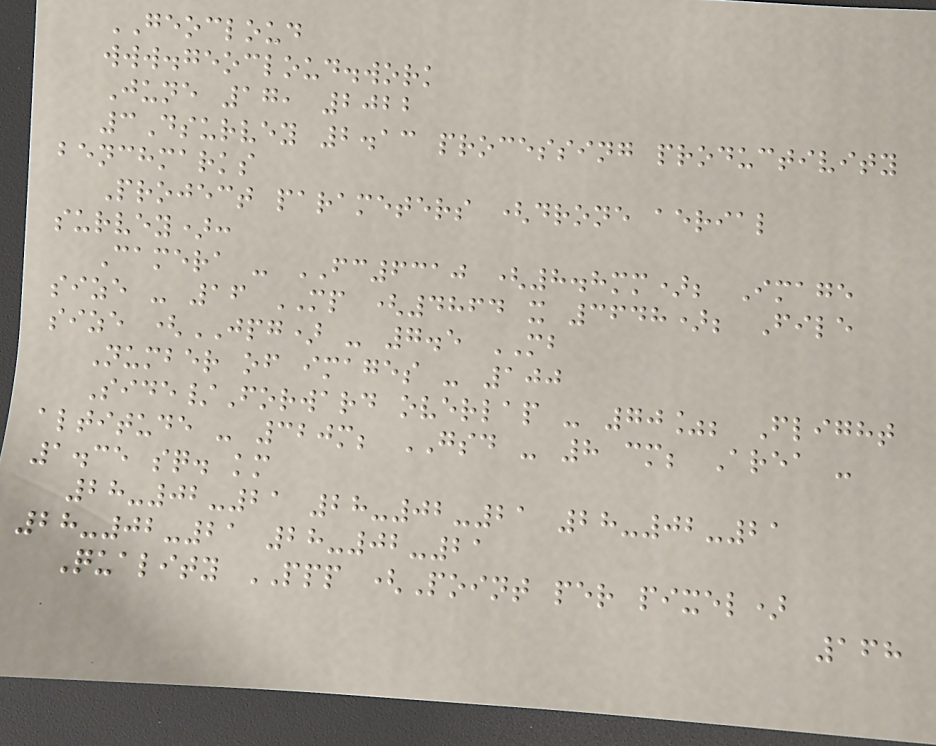GEOCLOUD
www.geocloud.work
June 17, 2022
3Dsurvey 2.13 processing productivity
benchmarks
Project parameters (drone aerial
survey):
Camera - FC6310 (8.8mm); Image
size - 16 MP (4864 x 3648); File
size (JPG) - 7.5 MB
Number of images - 100
Side/Forward overlap - 70%; Flight
altitude - 320m; GSD - 8 cm; Area -
1.35 sq. km
28-02-21 28-02-21 28-02-21
28-02-21 28-02-21
Quality PPP (Point per pixel)
168
